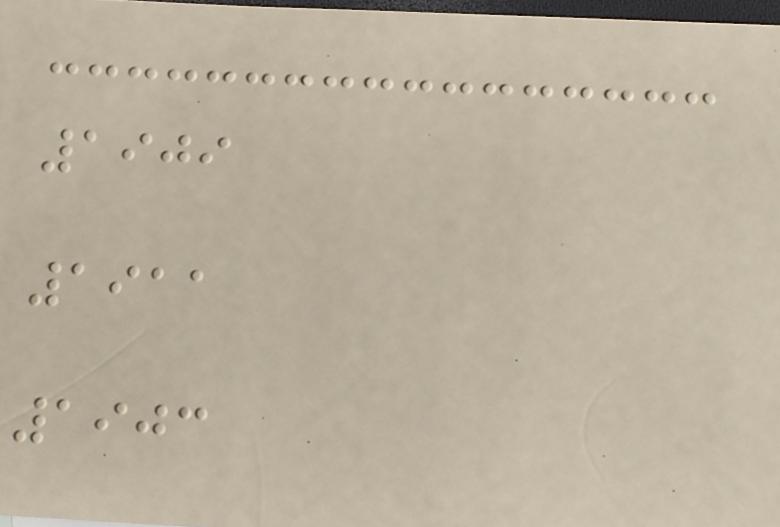1909
1911
1903
